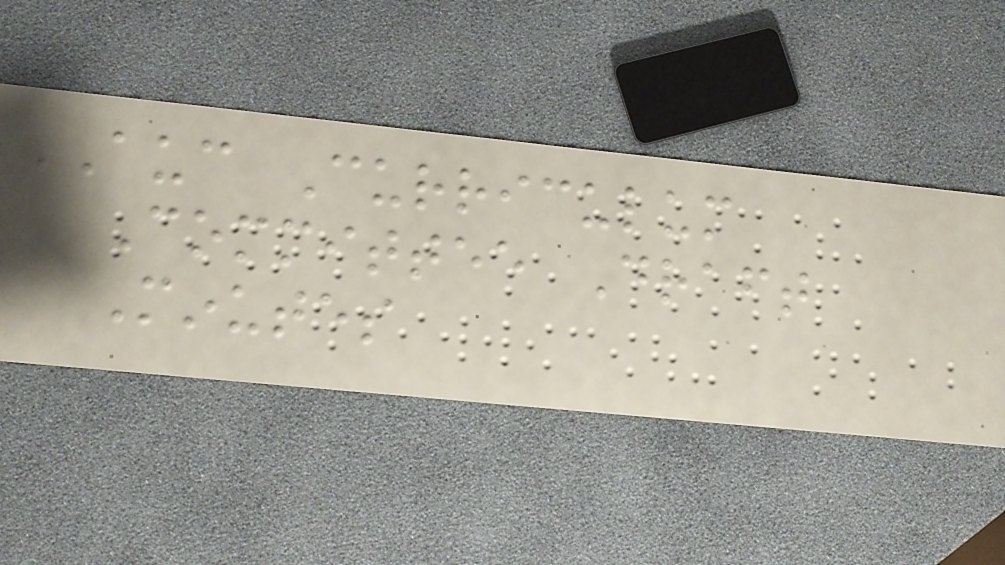AUC Curriculum
Committee Draft
Minutes
